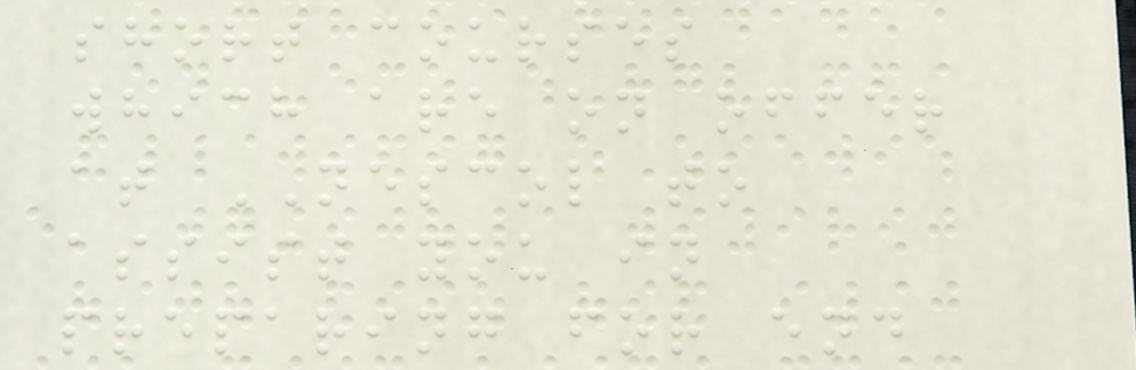short courses
which are on offer
at NESCOL to
assist you in
preparing for end
